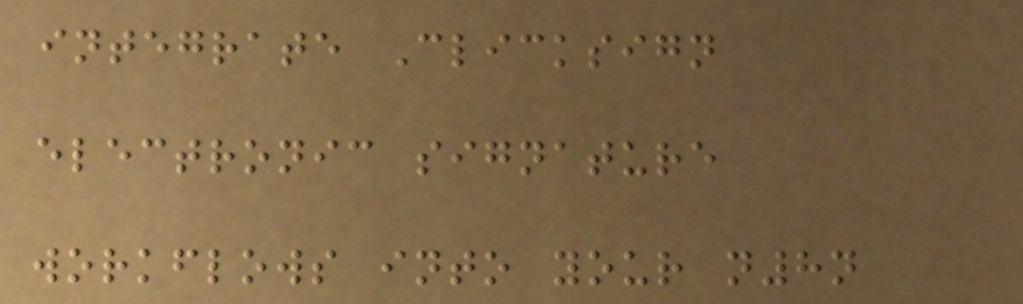integrate Clicksign
electronic signature
workflows into your n8n
